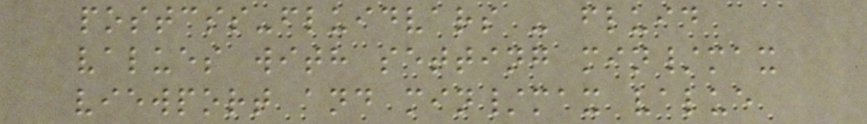postcss-fluidvars - fluid
values with setting min/max
viewport and min/max value
